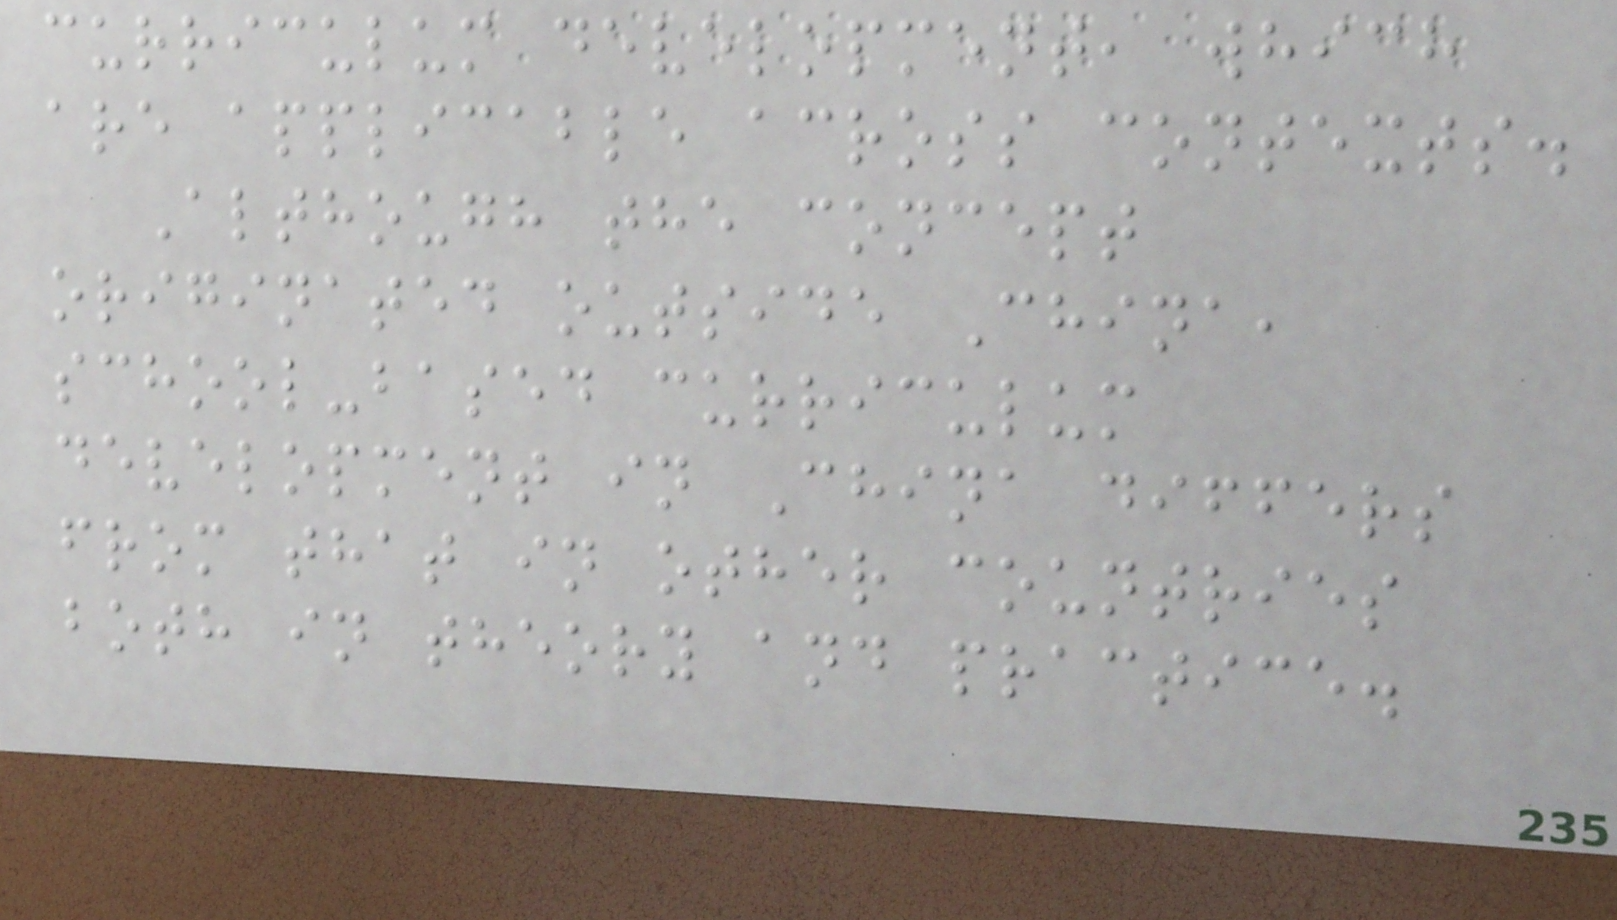curriculum development, which
are applicable across contexts.
Although the concept
originated outside China,
school-based curriculum
development in China differs
from that in other countries
both in theory and practice.
